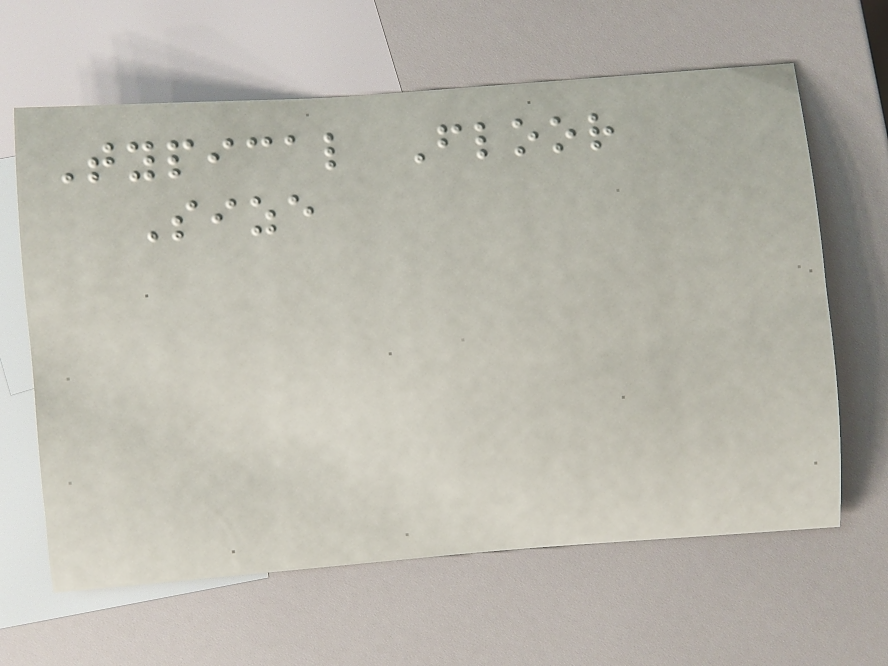Typical Floor
Size
